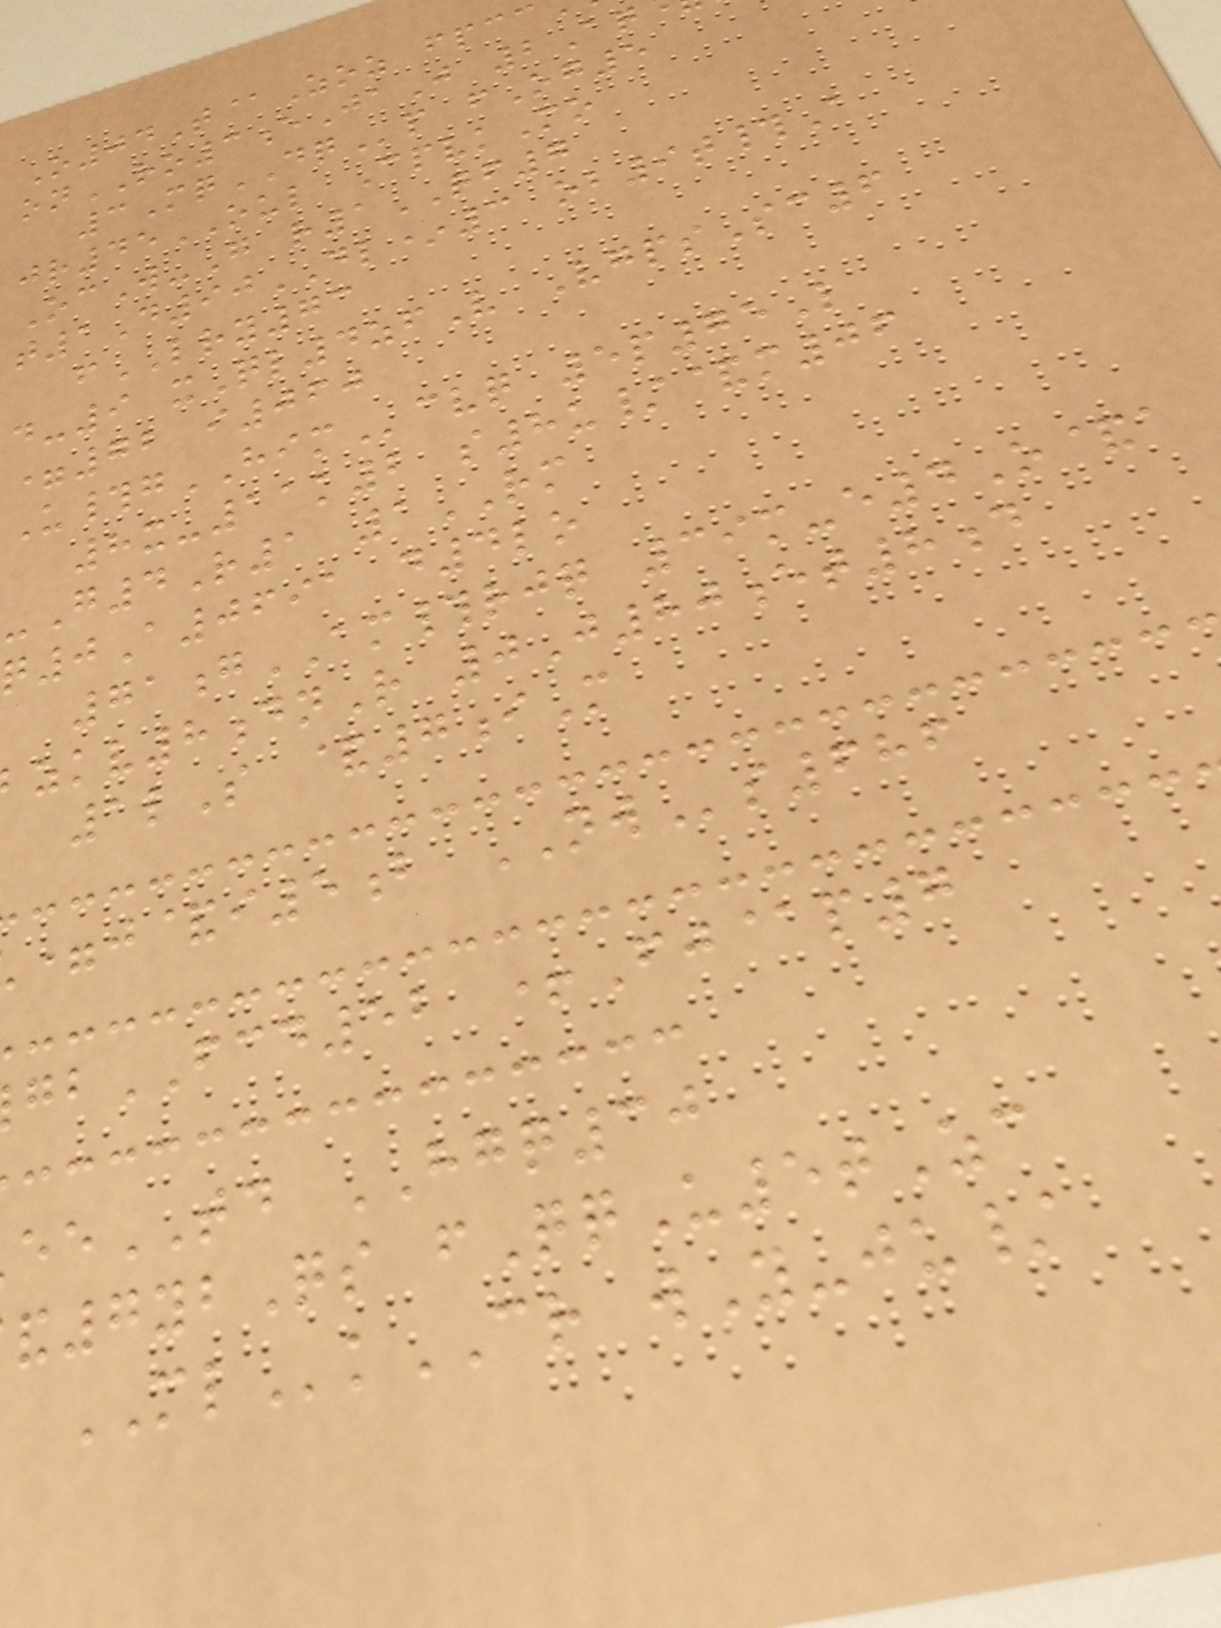O04T@Zoz fpcc
onRO3eJaJ 2Aq
3MqDQp fOg5
jr45OUL CpvkMo
OcW-G r1QF7
t1D90DL*3 ob9t#A
fLRY73
d-9 xQl4zfV VgpsSc6
=72 i060
U#gHIMcvq 5p75L
8x-11k2 s8u/&m06
-G4R1 1RM
q0A0691 d4lo
71gAM#rjq 39m-e4O&a
zkv8dnR 0J80et8d
1lS &7iM
=j&i5b NWs686
FCD52 +Fj@p7
eeTD HGQ30
7ybQs fQqU5tZc
MLkCR wY-ju/
